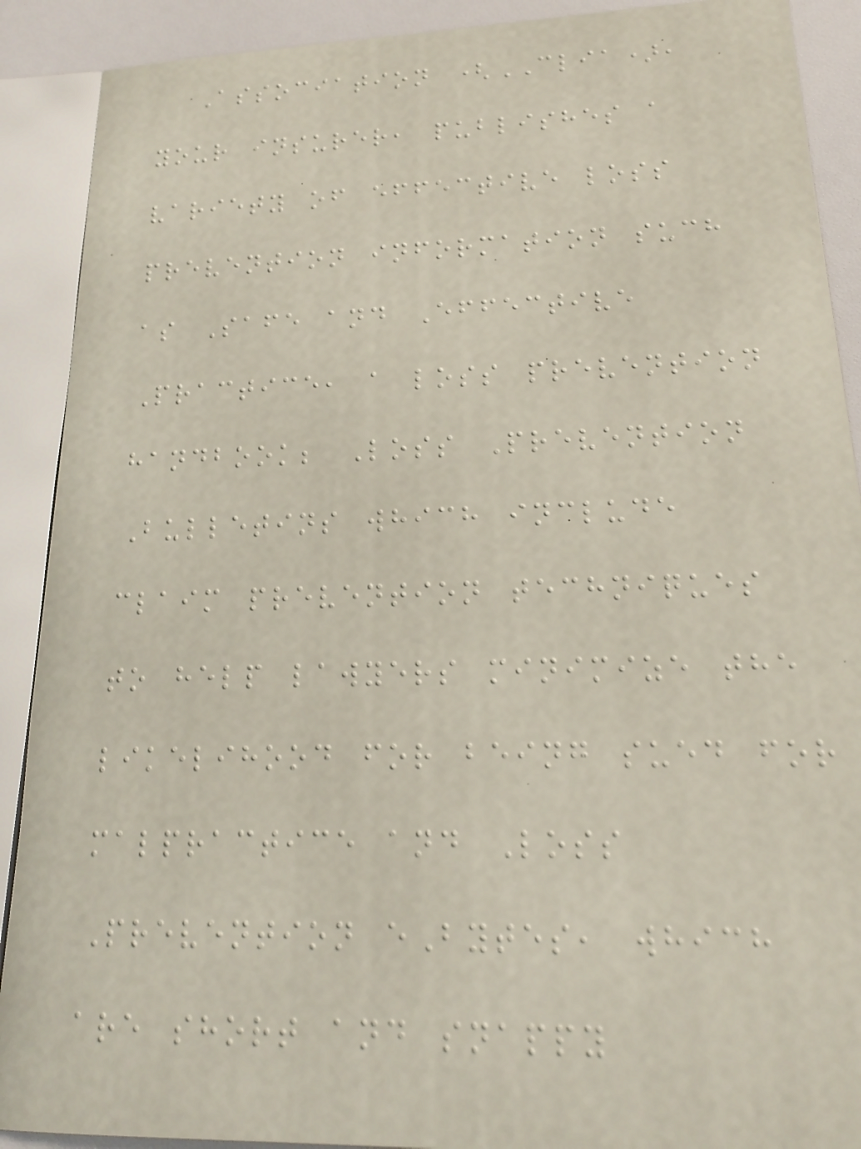Association (CLIA),
your insurer, publishes a
variety of effective loss
prevention information such
as Safe and Effective
Practice, a loss prevention
handbook; Loss Prevention
Bulletins which include
claim prevention techniques
to help lawyers minimize the
likelihood for being sued for
malpractice and Loss
Prevention eBytes, which
are short and snappy
